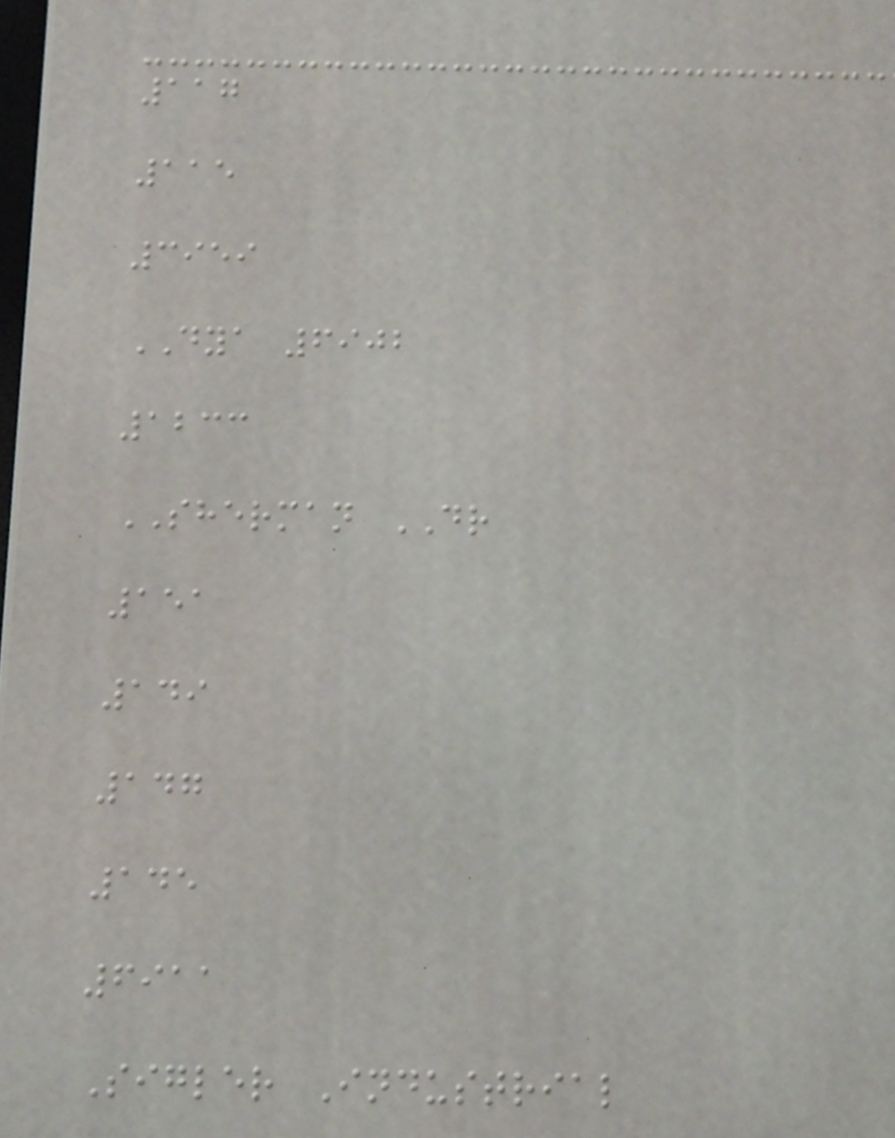117
115
3959
DYA 6902
1233
SHERMAN DR
151
149
147
145
6911
Sigler Industrial
